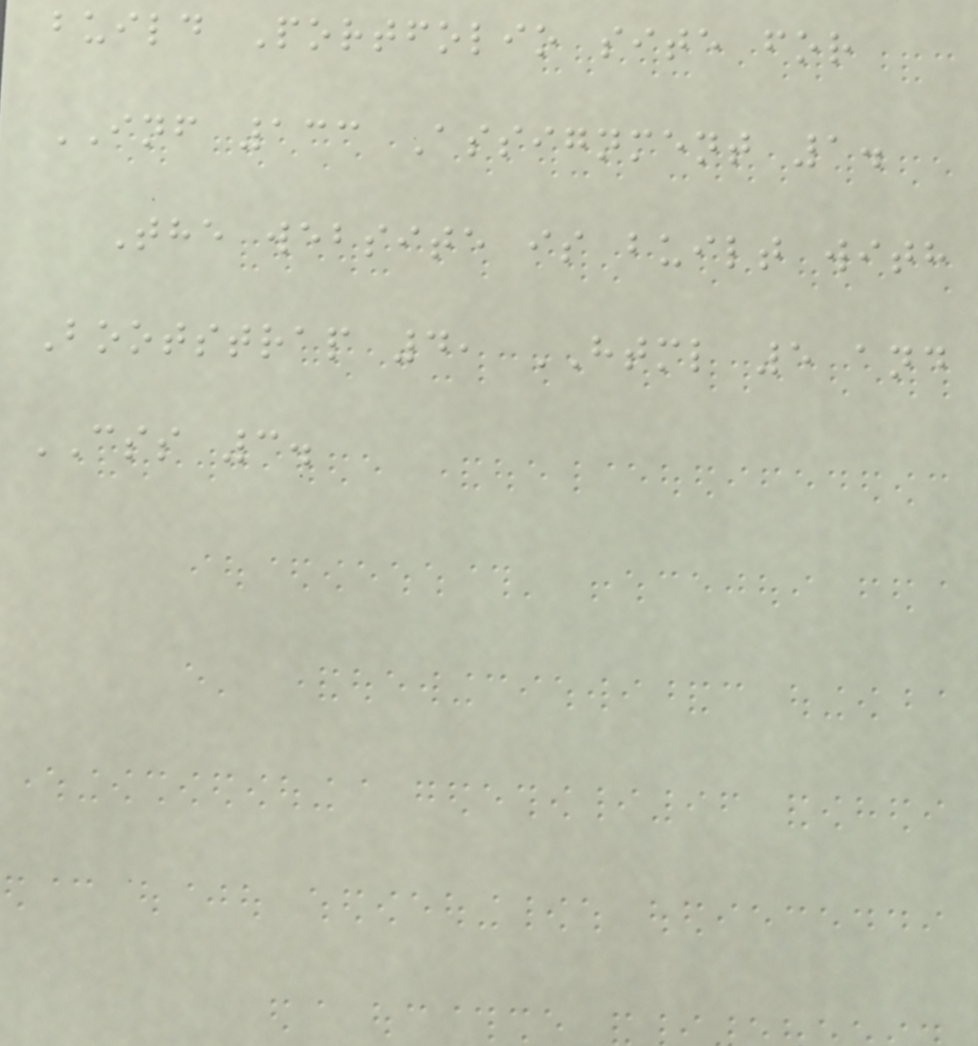build Portfolio site for
INF 133 Assignment 1.
The website is built with
Bootstrap 4, HTML 5 and
CSS 3.
